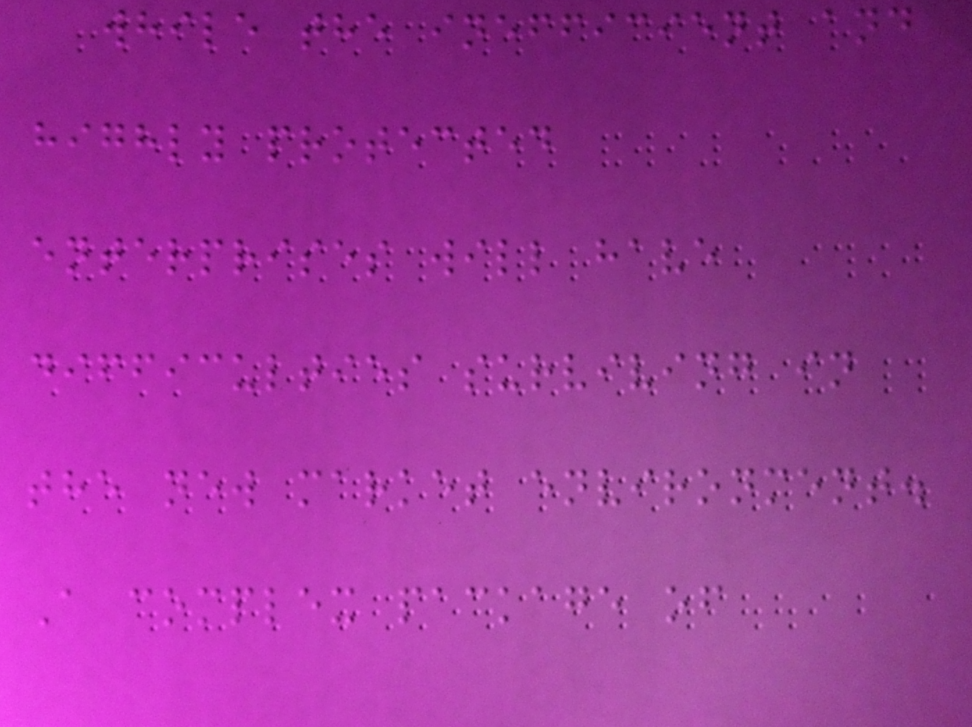while the inefficient and
highly protected
enterprises will have
difficulties surviving in
the new market environment.
A complex package of
